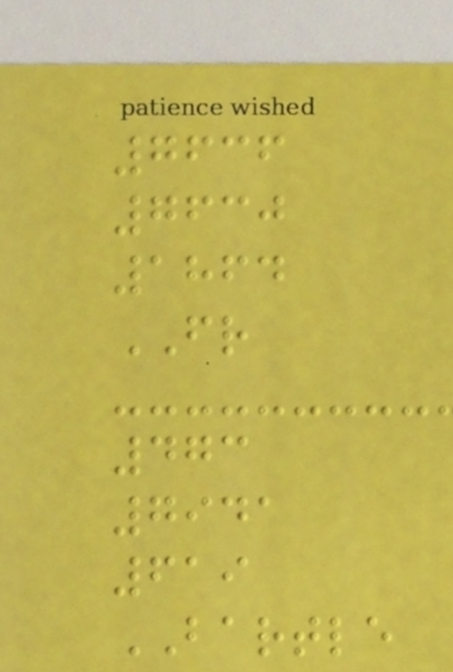7636
7630
1864
FR
473
7941
619
BARTLE
